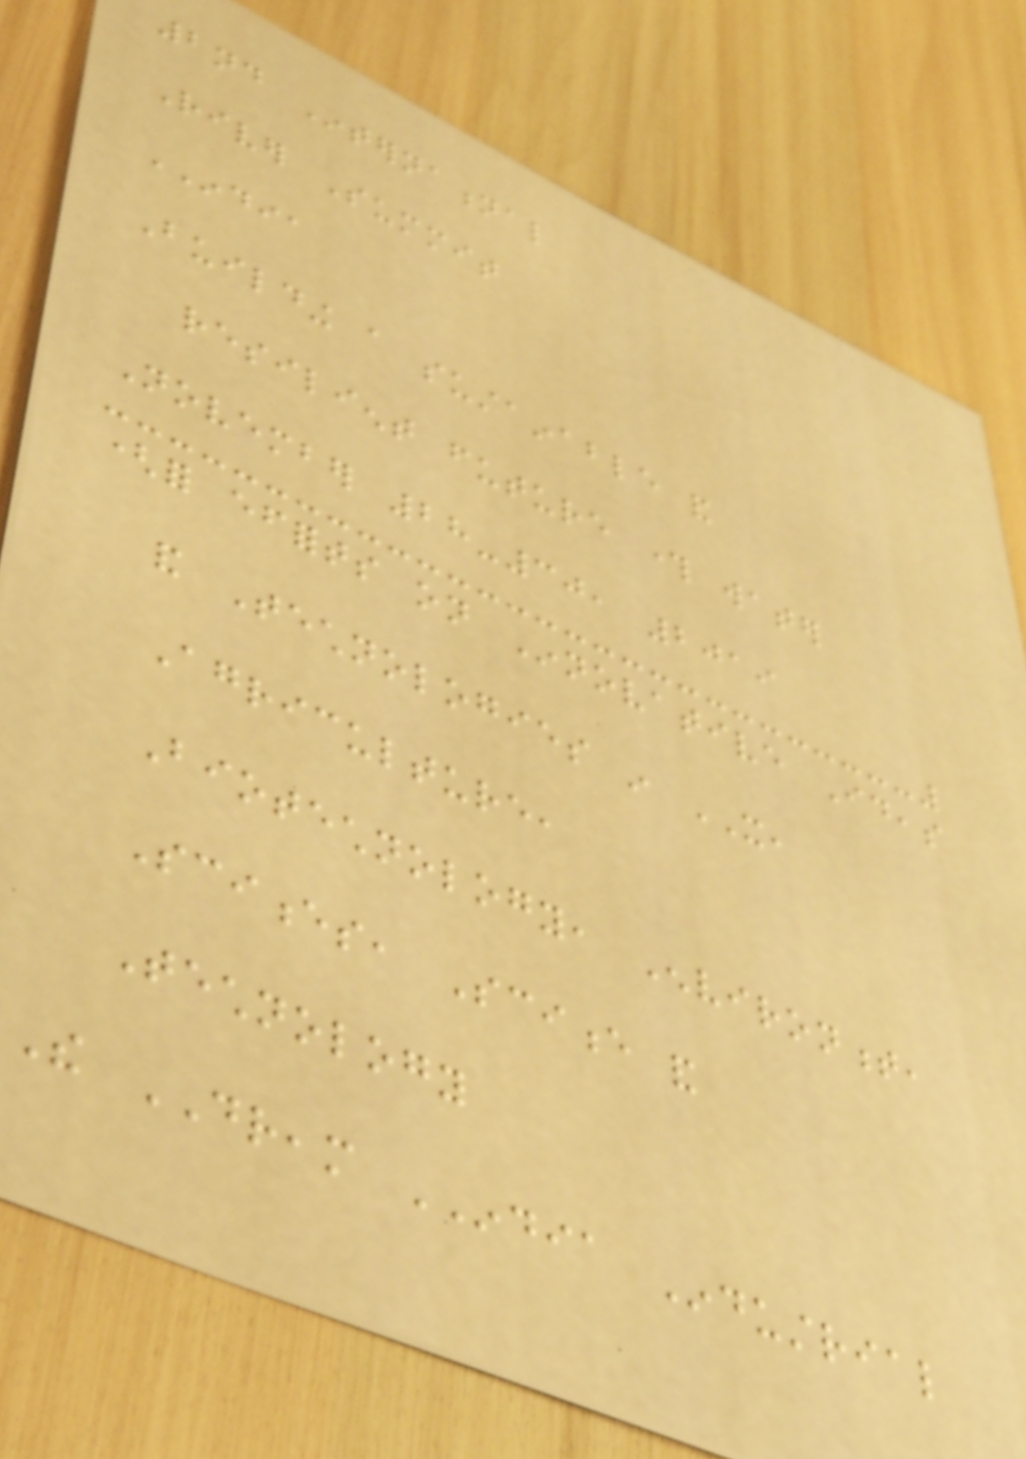2nd International
River Summit
INDIA
Building a sustainable and
resilient future through water
November 28-30, 2019
(for efforts on Innovative Ideas
and Technologies in IT,
Agriculture,
Biotechnology, Environment,
Sciences, Science and
Technology
The DREAM INDIA Industrial
